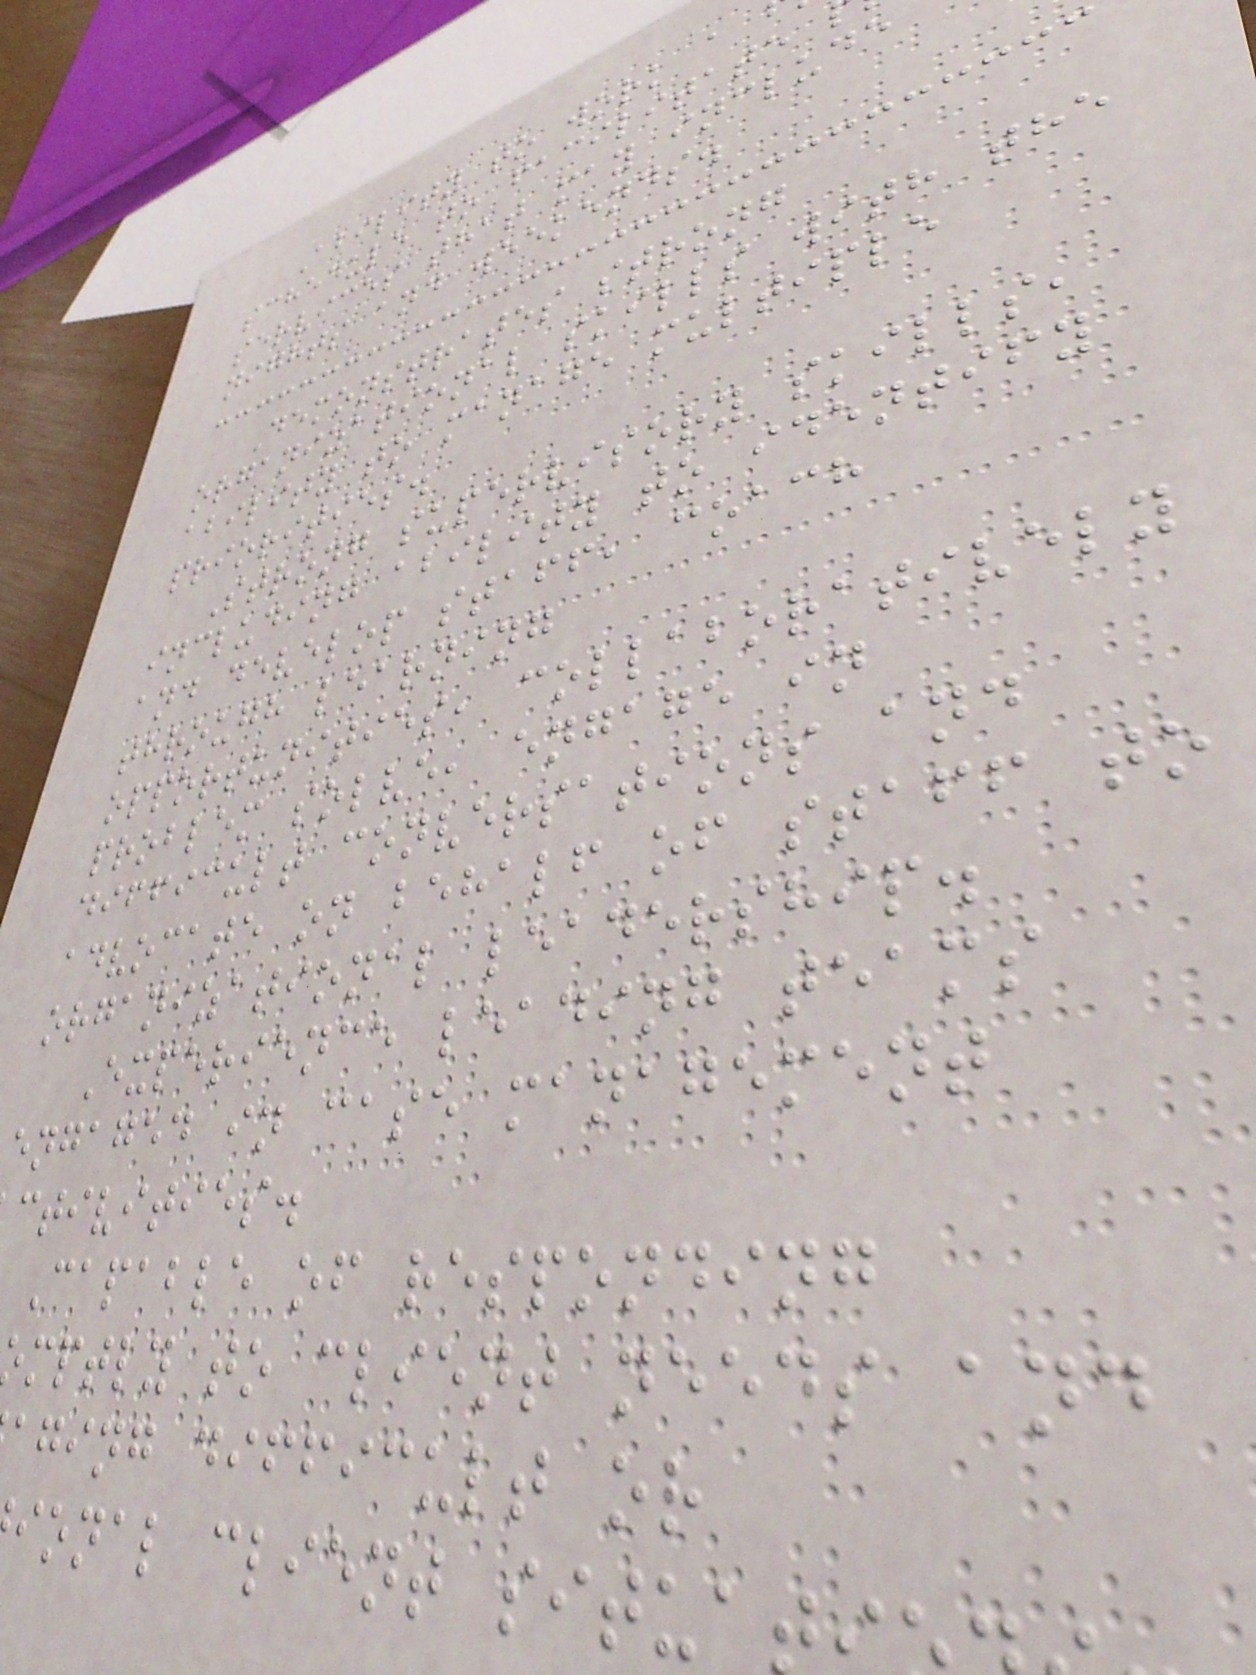Ability to work a
schedule to facilitate
services that may include
nights and weekends.
Demonstrates strong
organizational skills with the
ability to manage multiple
priorities.
Strong supervisory skills,
including ability to identify
and develop staff, coach
through learning
opportunities, collaboratively
problem solve, engage in
difficult conversations and
advocate on behalf of staff to
organizational leadership.
Experience leading teams
engaged in case management
ctivities.
Capable of responding
mptly to client needs and
aging difficult or
ional client situa
